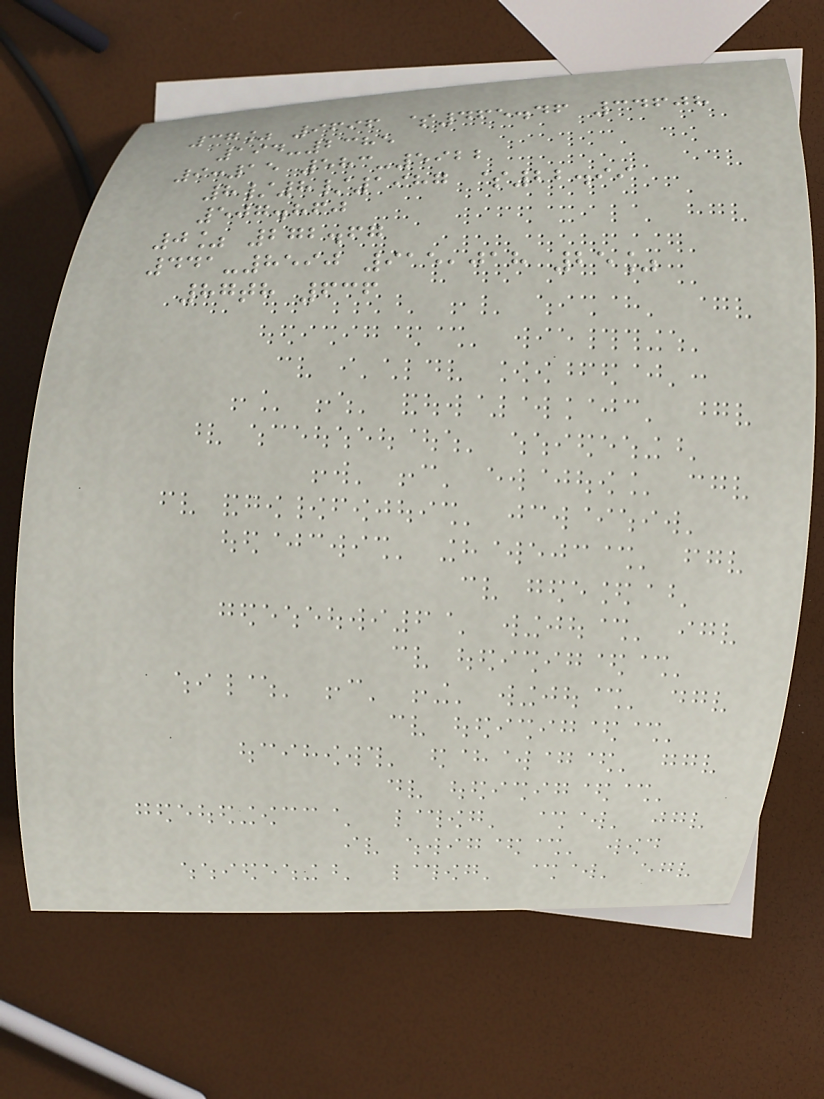37% 9696 $465.46 34608
194-2385
9:15 583-5922
8/8/1987 $22.99
507.860
0% 272.67
441-8590 915,018 25%
87th 636
